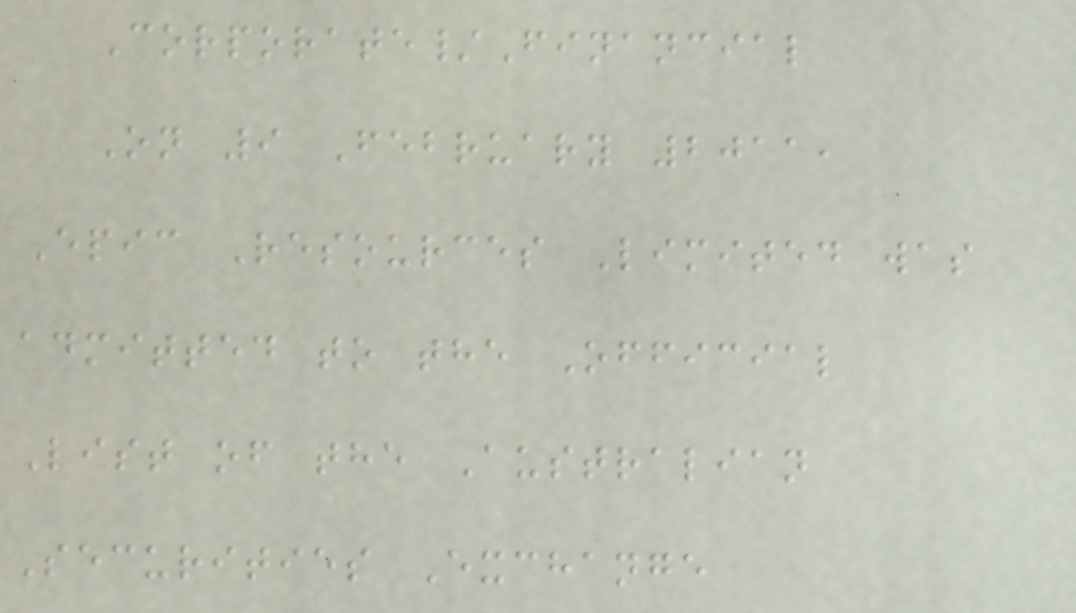Corporate/Financial
On 9 February 2011,
Epic Resources Limited was
admitted to the Official
List of the Australian
Securities Exchange
